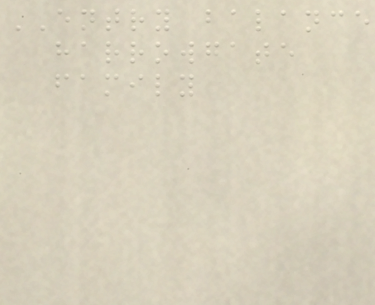ENTRY balance
harrowgate
family
